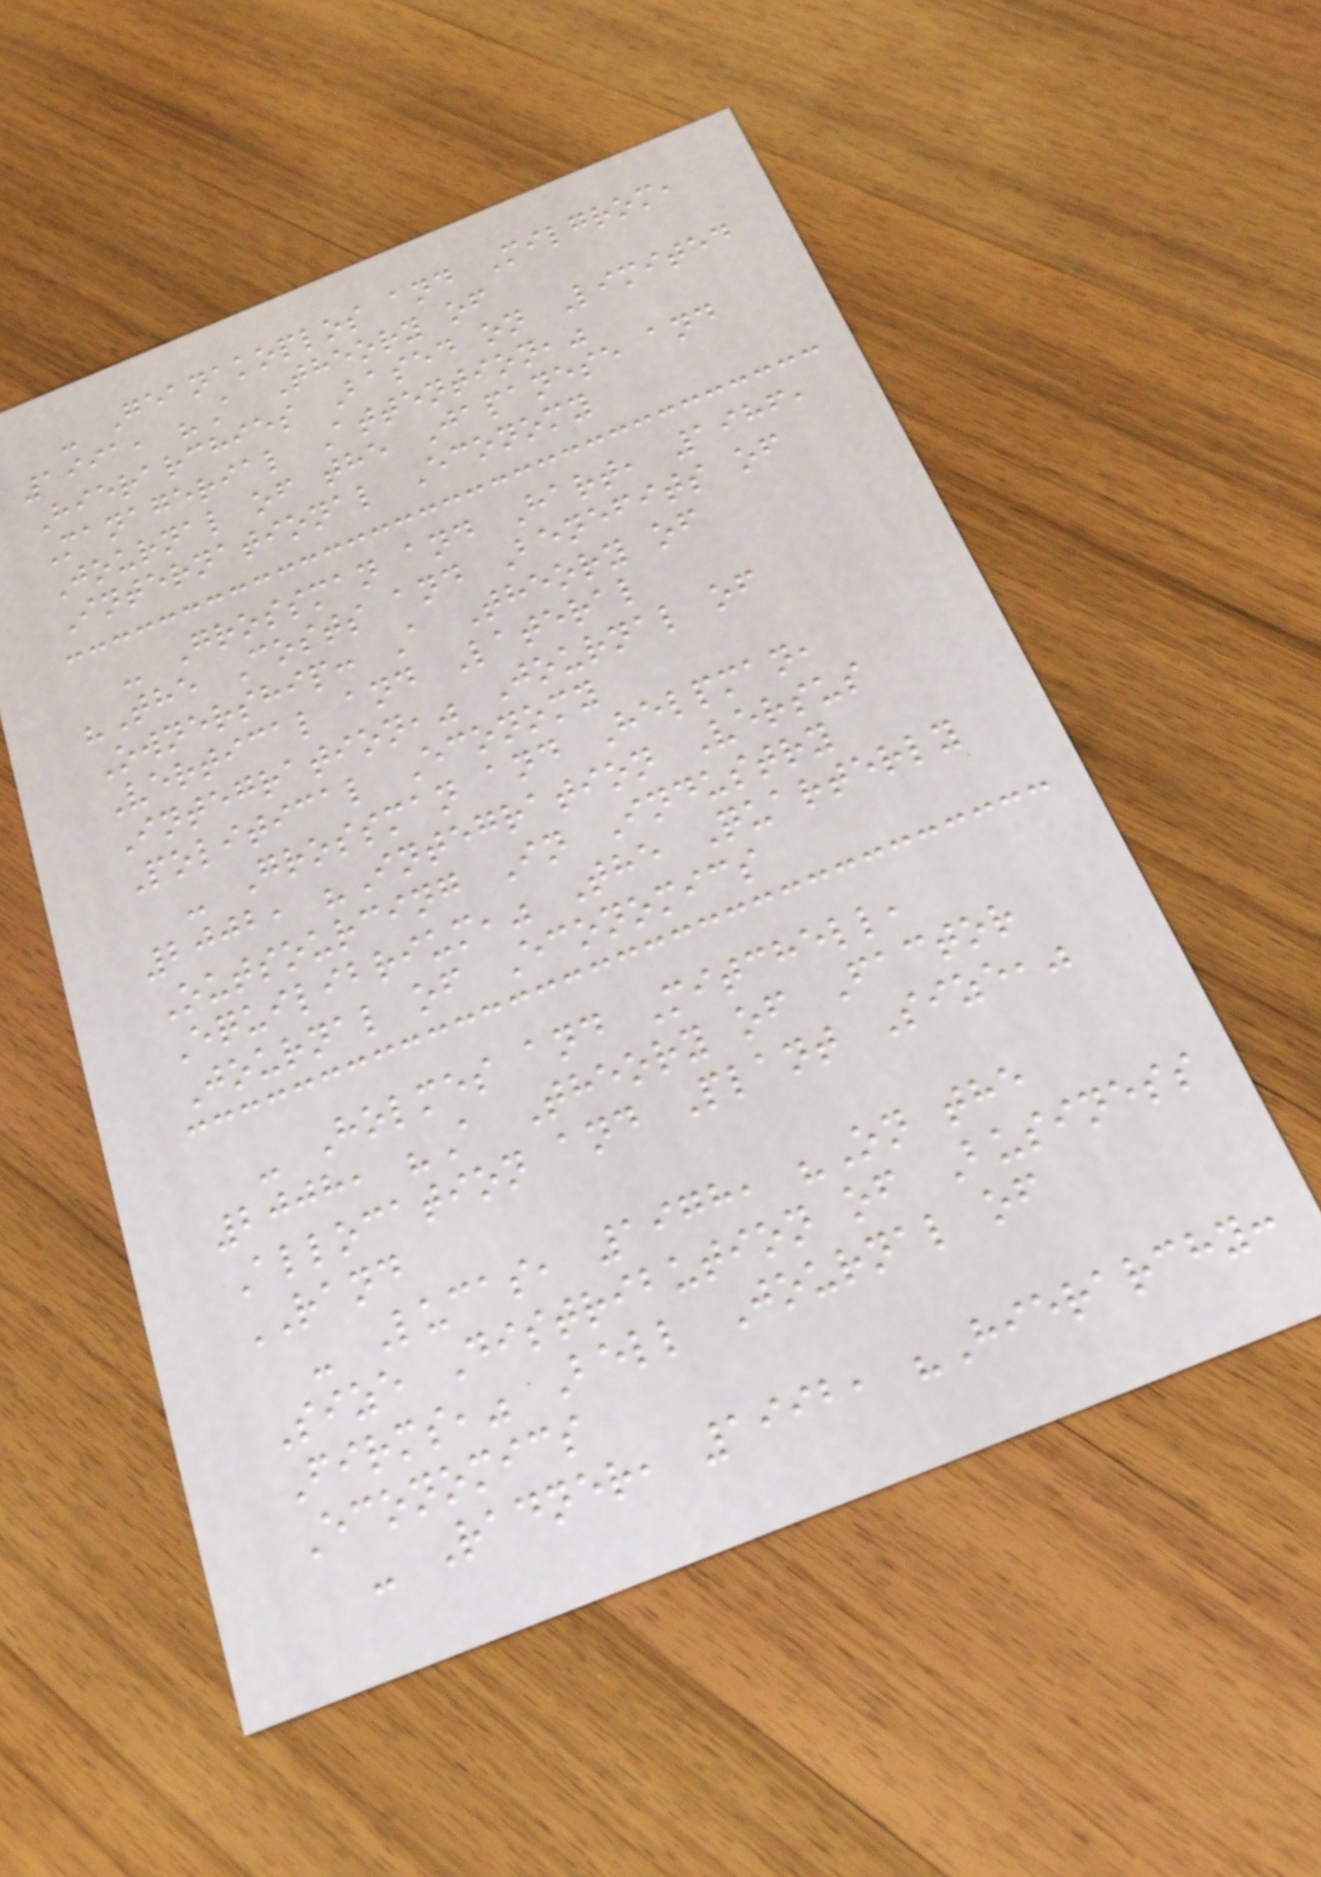- Geanakoplos and Milgrom,
1991, "A Theory of
Hierarchies Based on Limited
Managerial Attention,"
Journal of the Japanese and
International Economy
- Grossman and Hart, 1986,
"The Costs and Benefits of
Ownership: A Theory of
Vertical and Lateral
Integration," Journal of
Political Economy
- Grossman and Helpman,
2002, "Integration Versus
Outsourcing In Industry
Equilibrium," The Quarterly
Journal of Economics
- Holmes and Mitchell,
2008, "A Theory of Factor
Allocation and Plant Size,"
RAND
- Lucas, 1978, "On the
Size Distribution of Business
Firms," Bell Journal of
Economics
- Radner, 1992, "Hierarchy:
